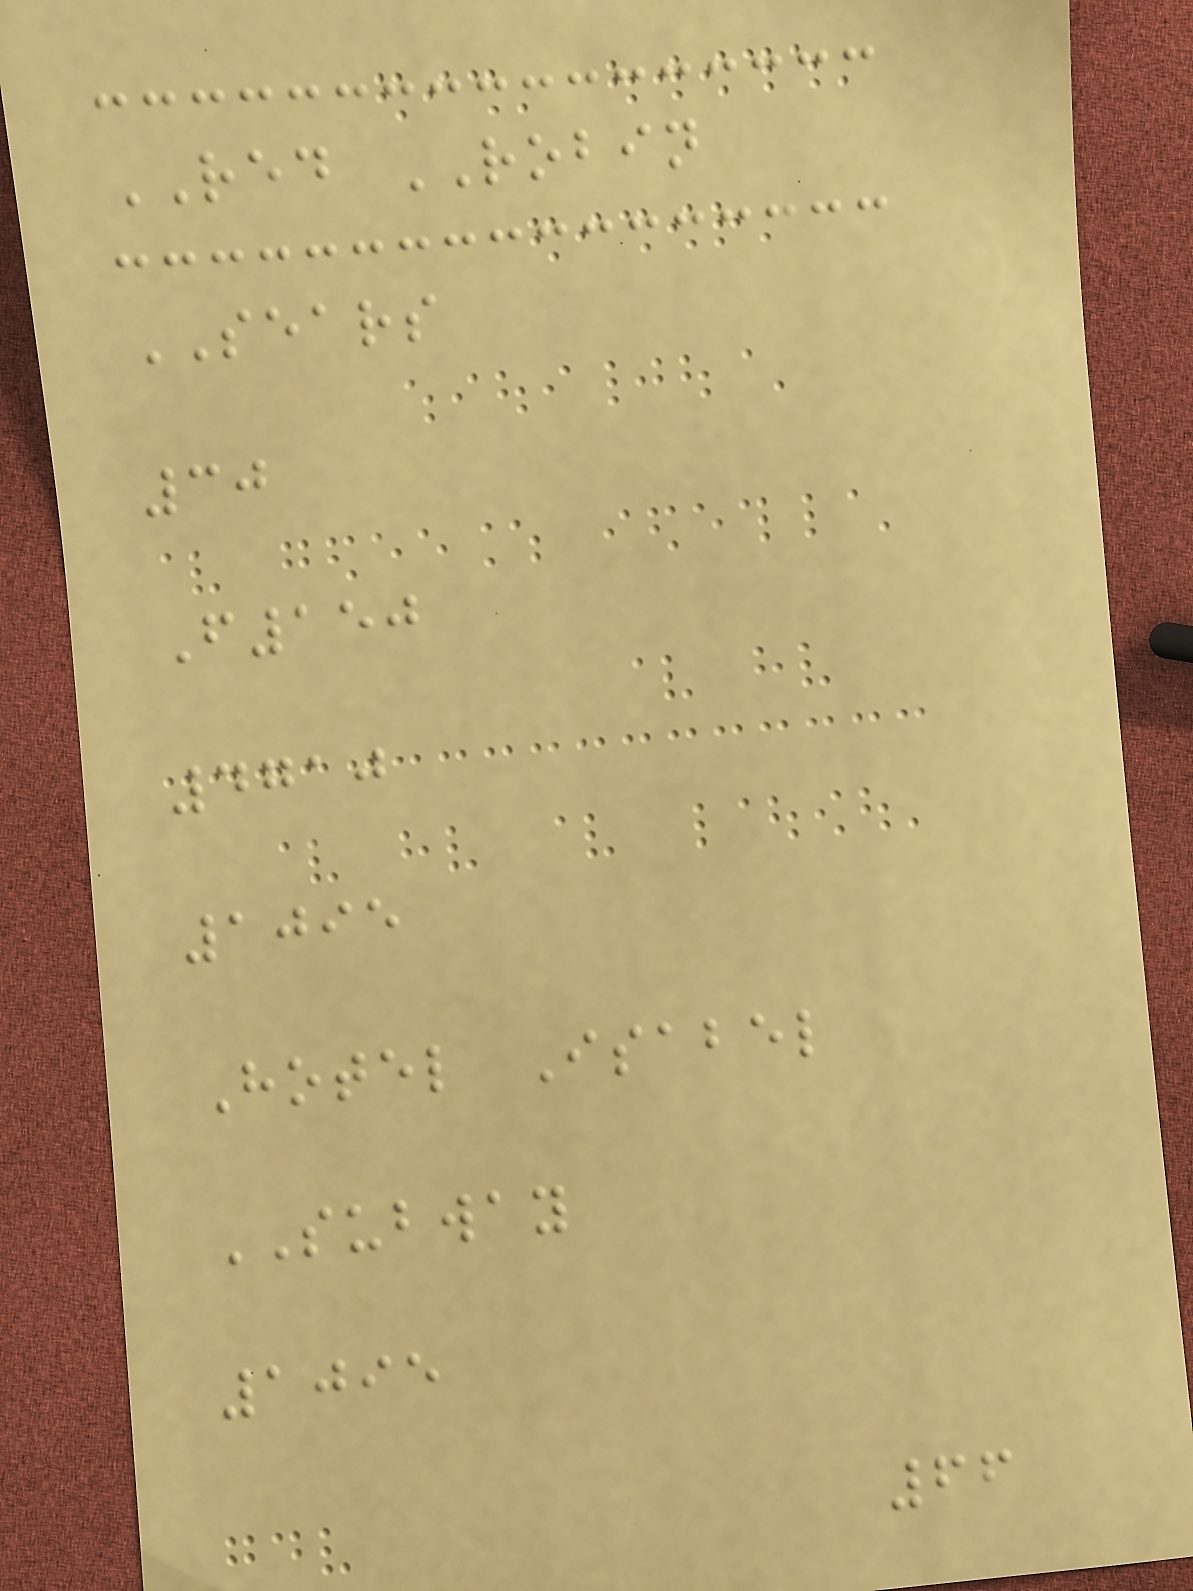RED ROBIN
SEARS
30
F150
4710
1095
Hotel Isabel
SUBWAY
1095
66
